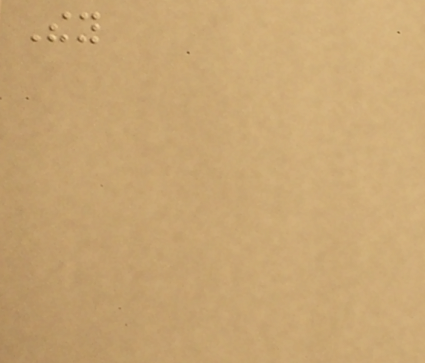They
